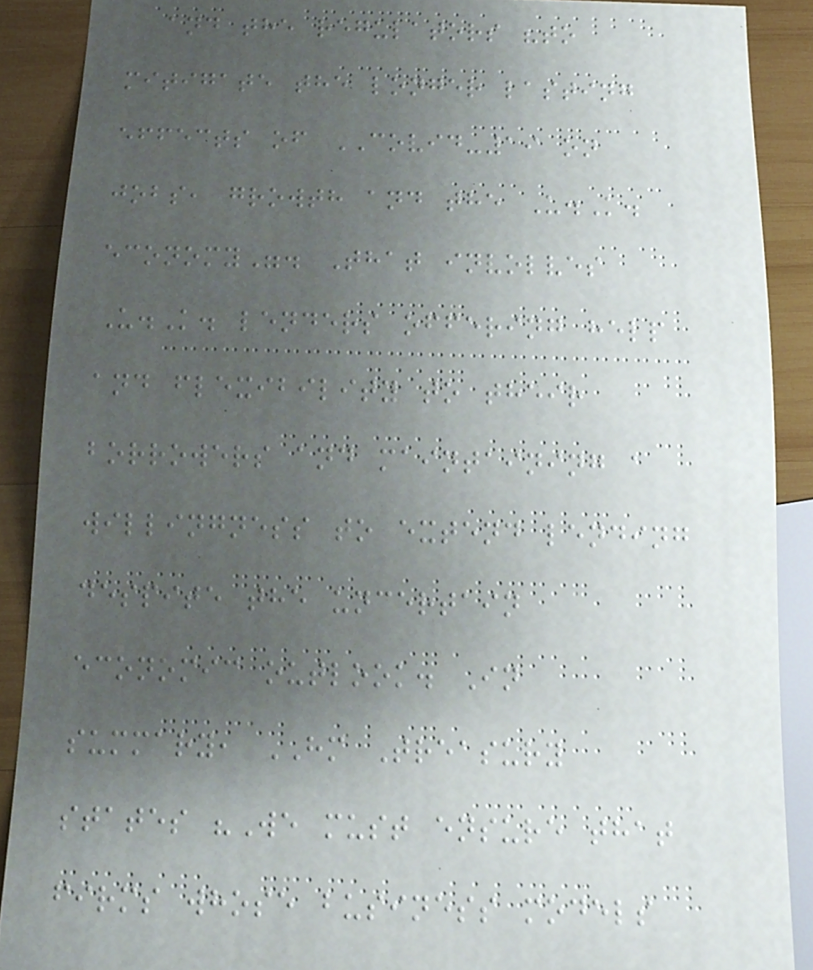and the regulators "to
mitigate the longer lasting
effects of COVID-19 on
jobs, growth and the U.K.
economy". That involves
U.K. lenders offering help
and flexibility to their
borrowers and maintaining a
willingness to extend lending
despite the uncertain
economic outlook. In
summary, HM Treasury
states "We must ensure that
firms whose business models
